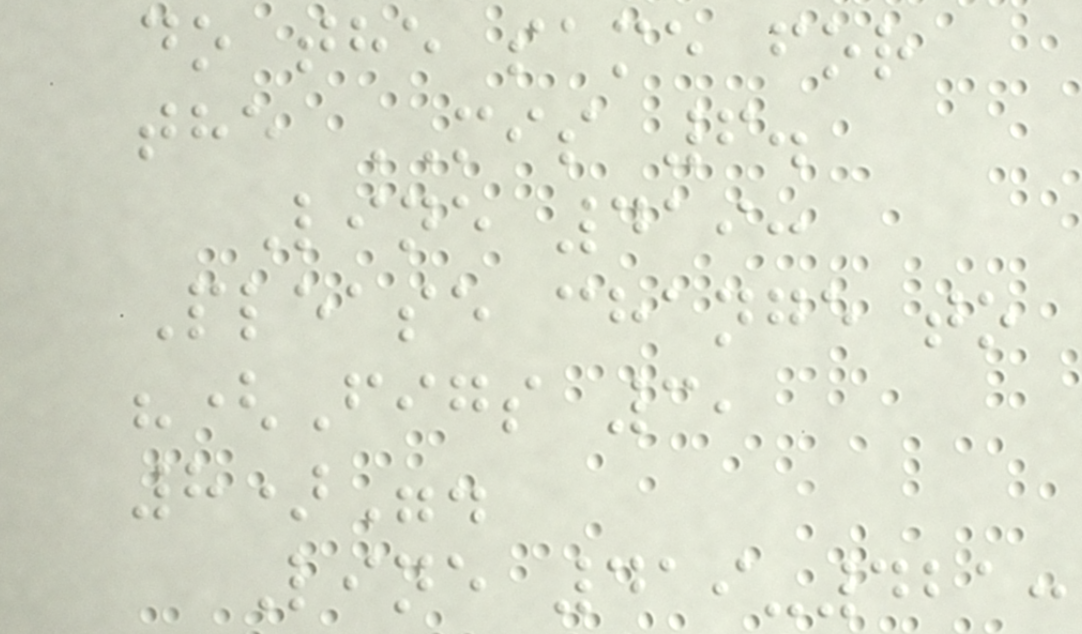do the same for
the MIS 6.
Line 419:
Please change to
"(Figs 3,
8)".
Line 419-421:
